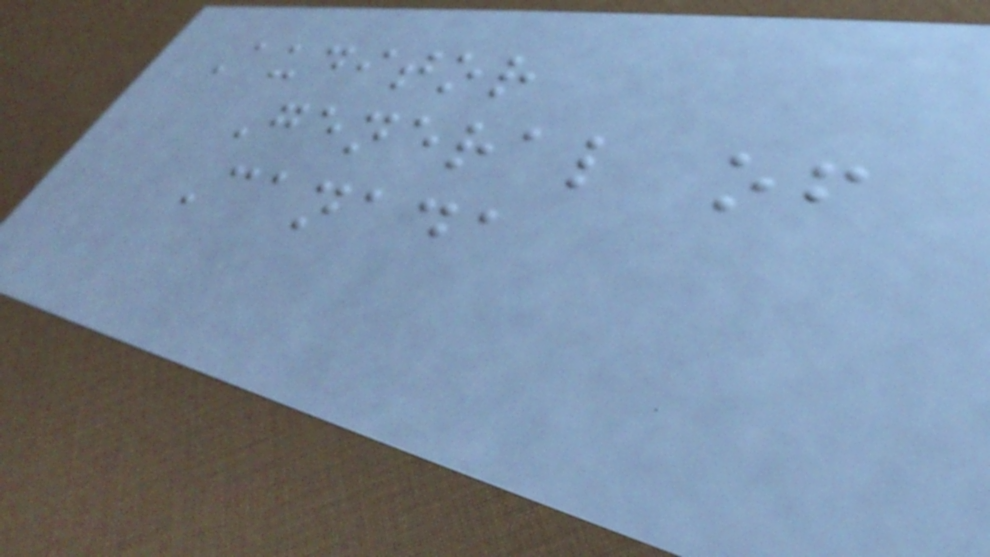Auditor
General of
Canada
